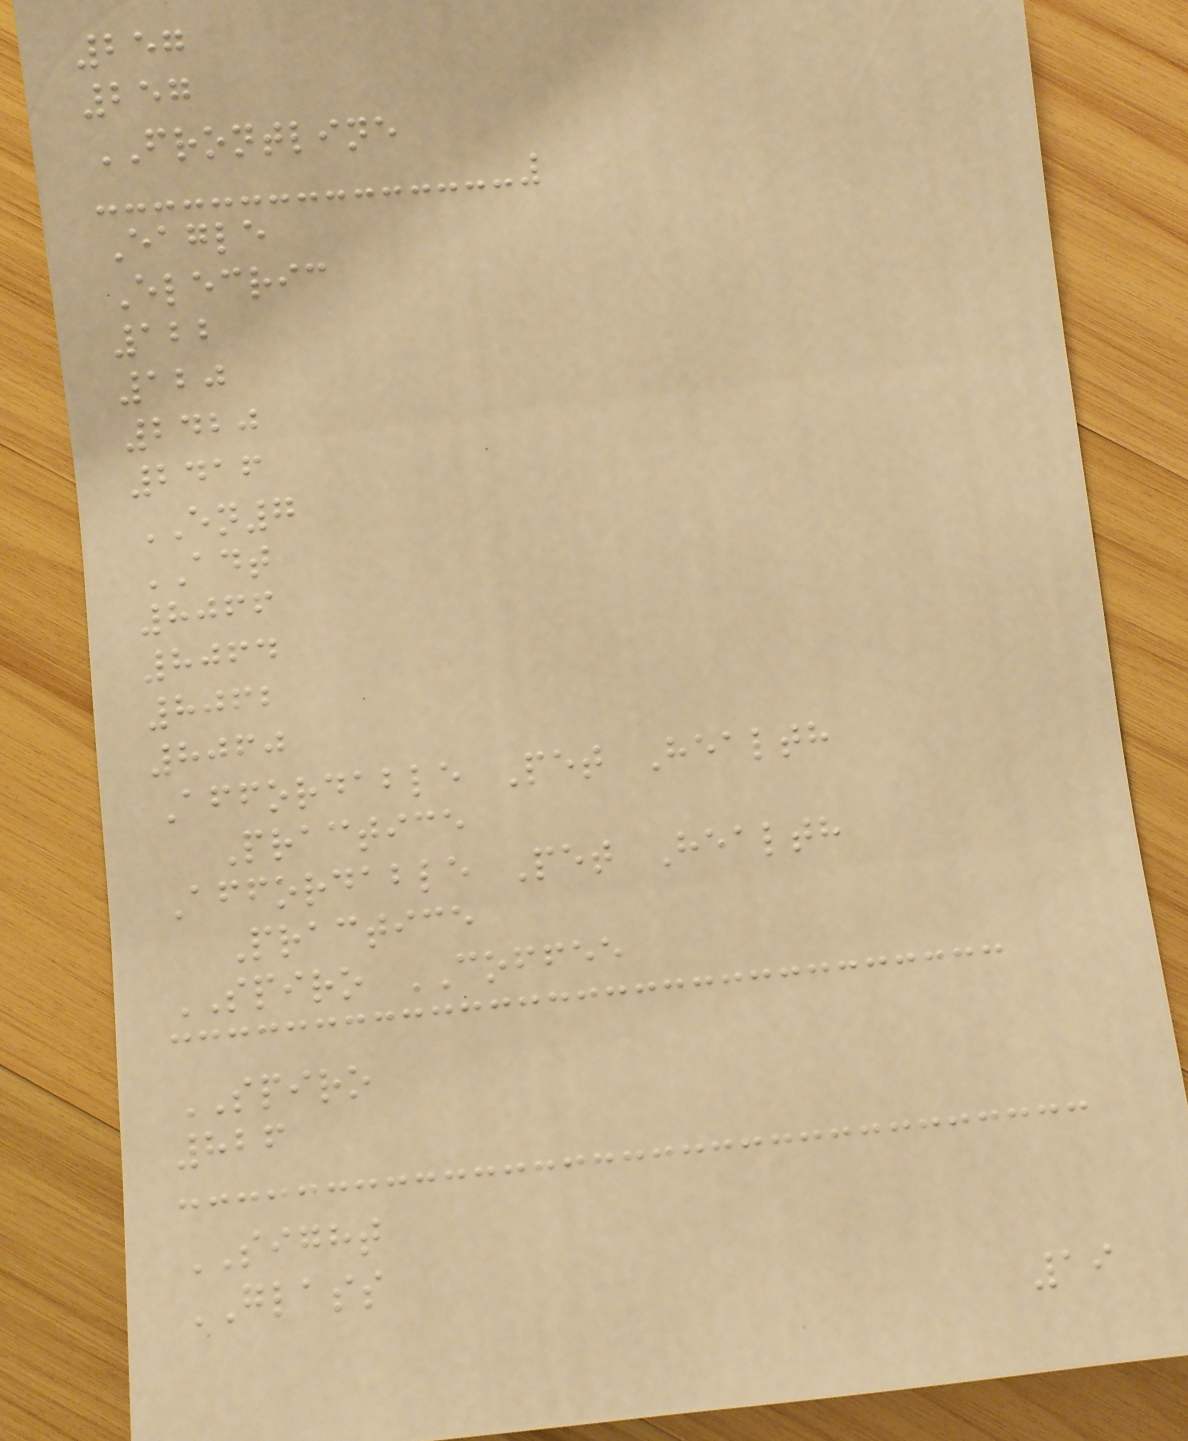257
257
FRONTLINE
Eagle
Elecric
122
120
2420
2416
EN7
ADT
8066
8064
8062
8060
Affordable Pet Health
Practice
Affordable Pet Health
Practice
SPIRO COFFEE
SPIRO
826
SIGHT
GLASS
19
